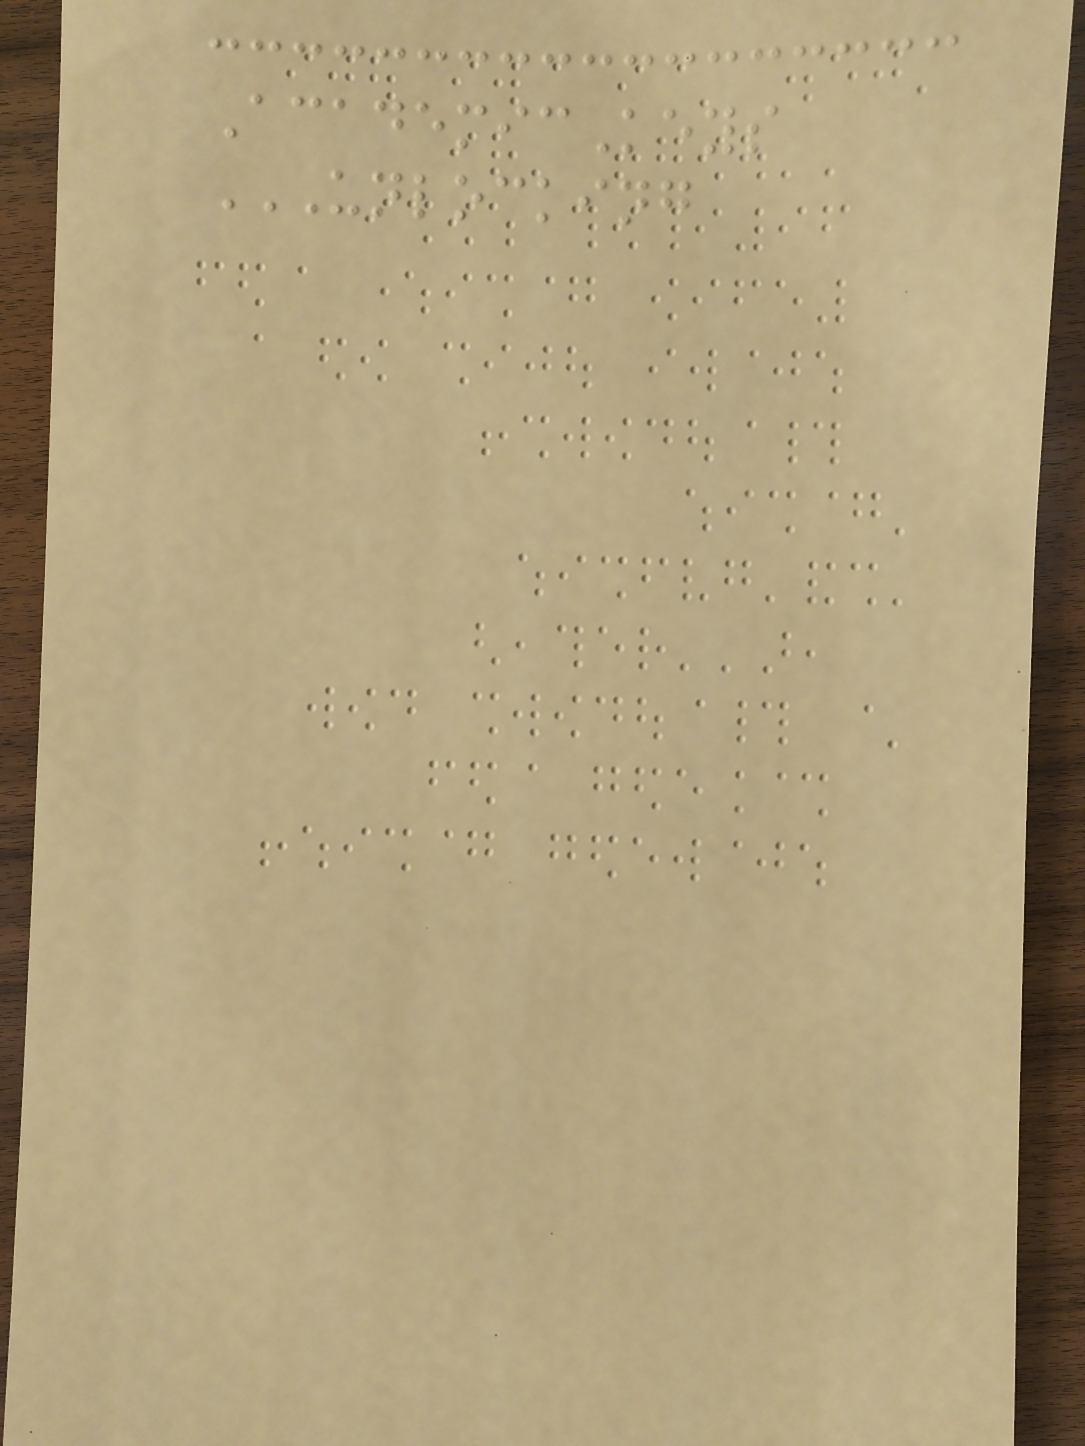AcademicKeys
UNLOCKING
